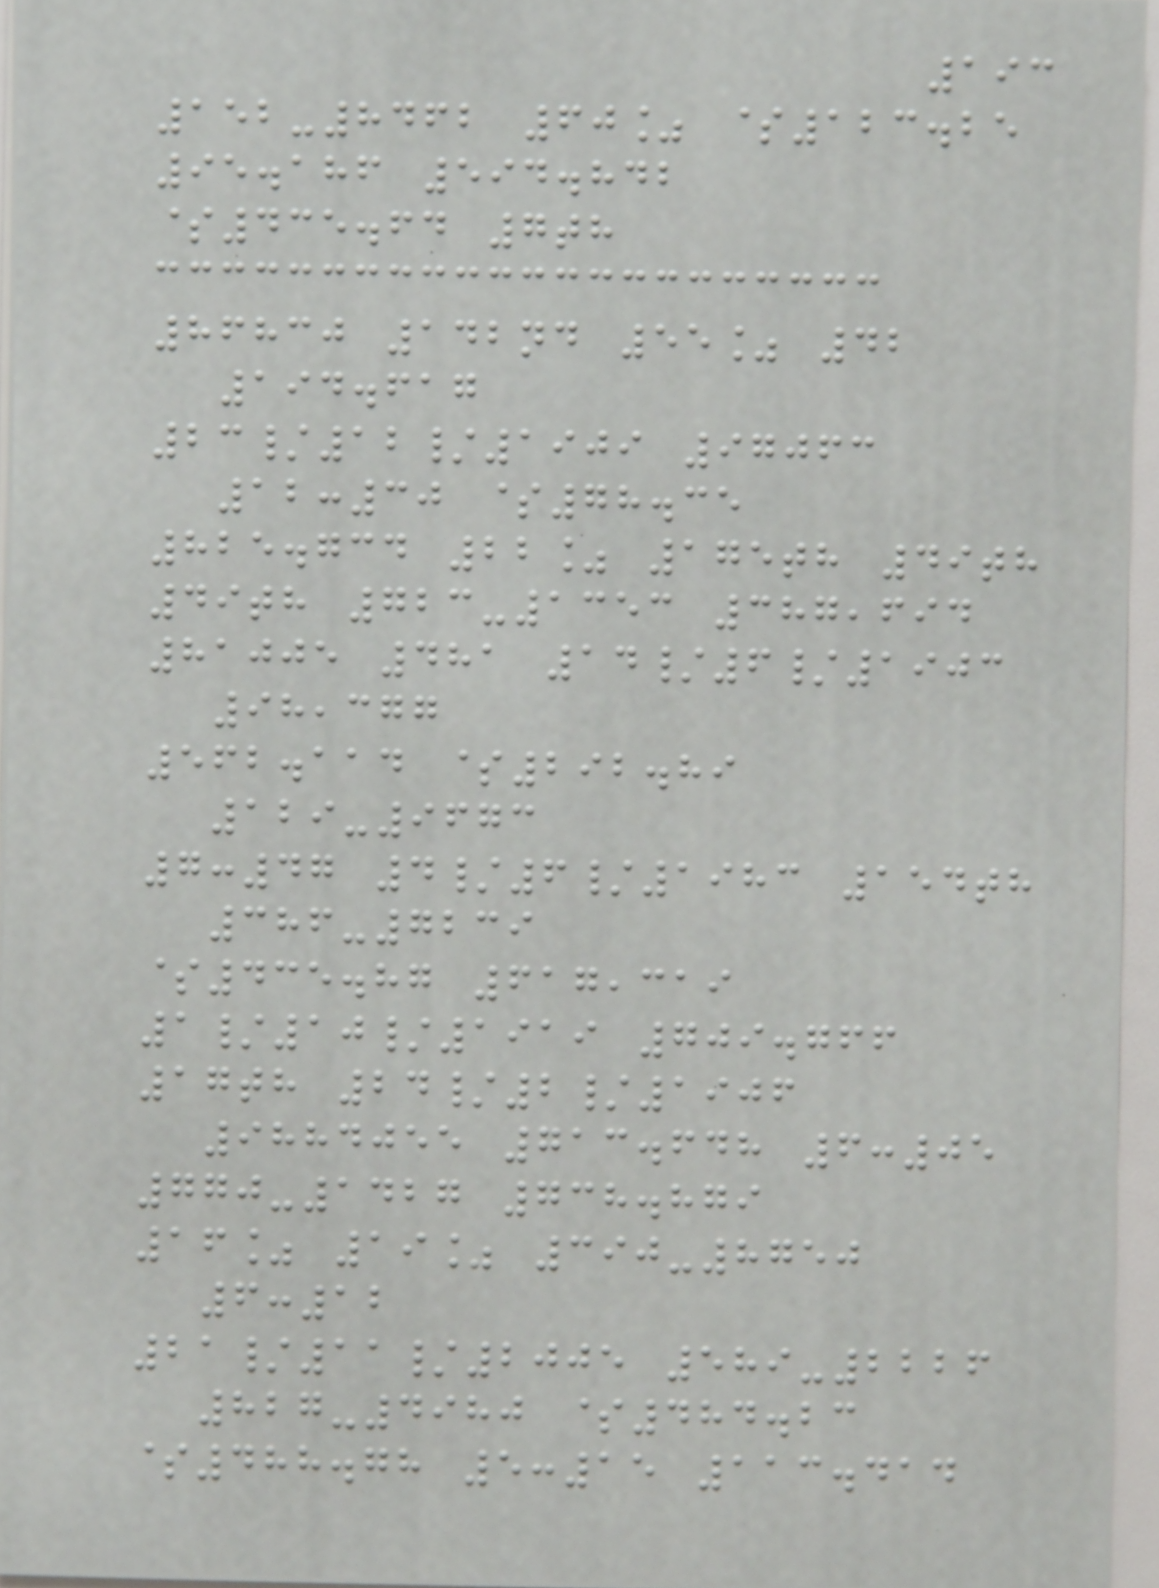193
152-8462 60% $123.25
95.186 594.842
$435.64 7th
86830 142nd 55% 42
194.617
23/12/1909 97063
12:30 $78.35
825.734 22% 175th 49th
49th 723-1353 387,694
81005 481 14/6/1903
98,377
562.114 $292.89
129-9673
7:47 4/6/1983 154th
386-7239
$435.87 617,319
1/10/1919 709.766
17th 24/2/1906
9884055 713.648 6:05
770-1427 738.879
16% 19% 390-8750
6:12
21/11/2005 589-2226
827-4980 $484.23
$488.78 5:15 113.414
